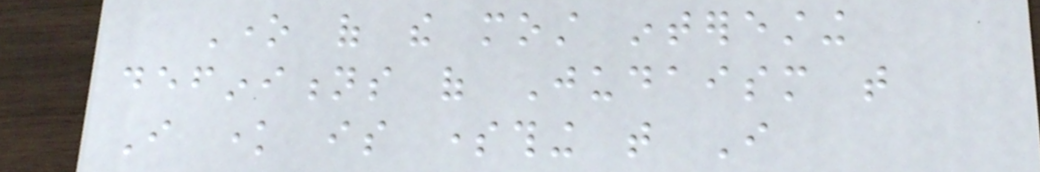One of the most interesting
definitions of Judaism that
I know is something that I
